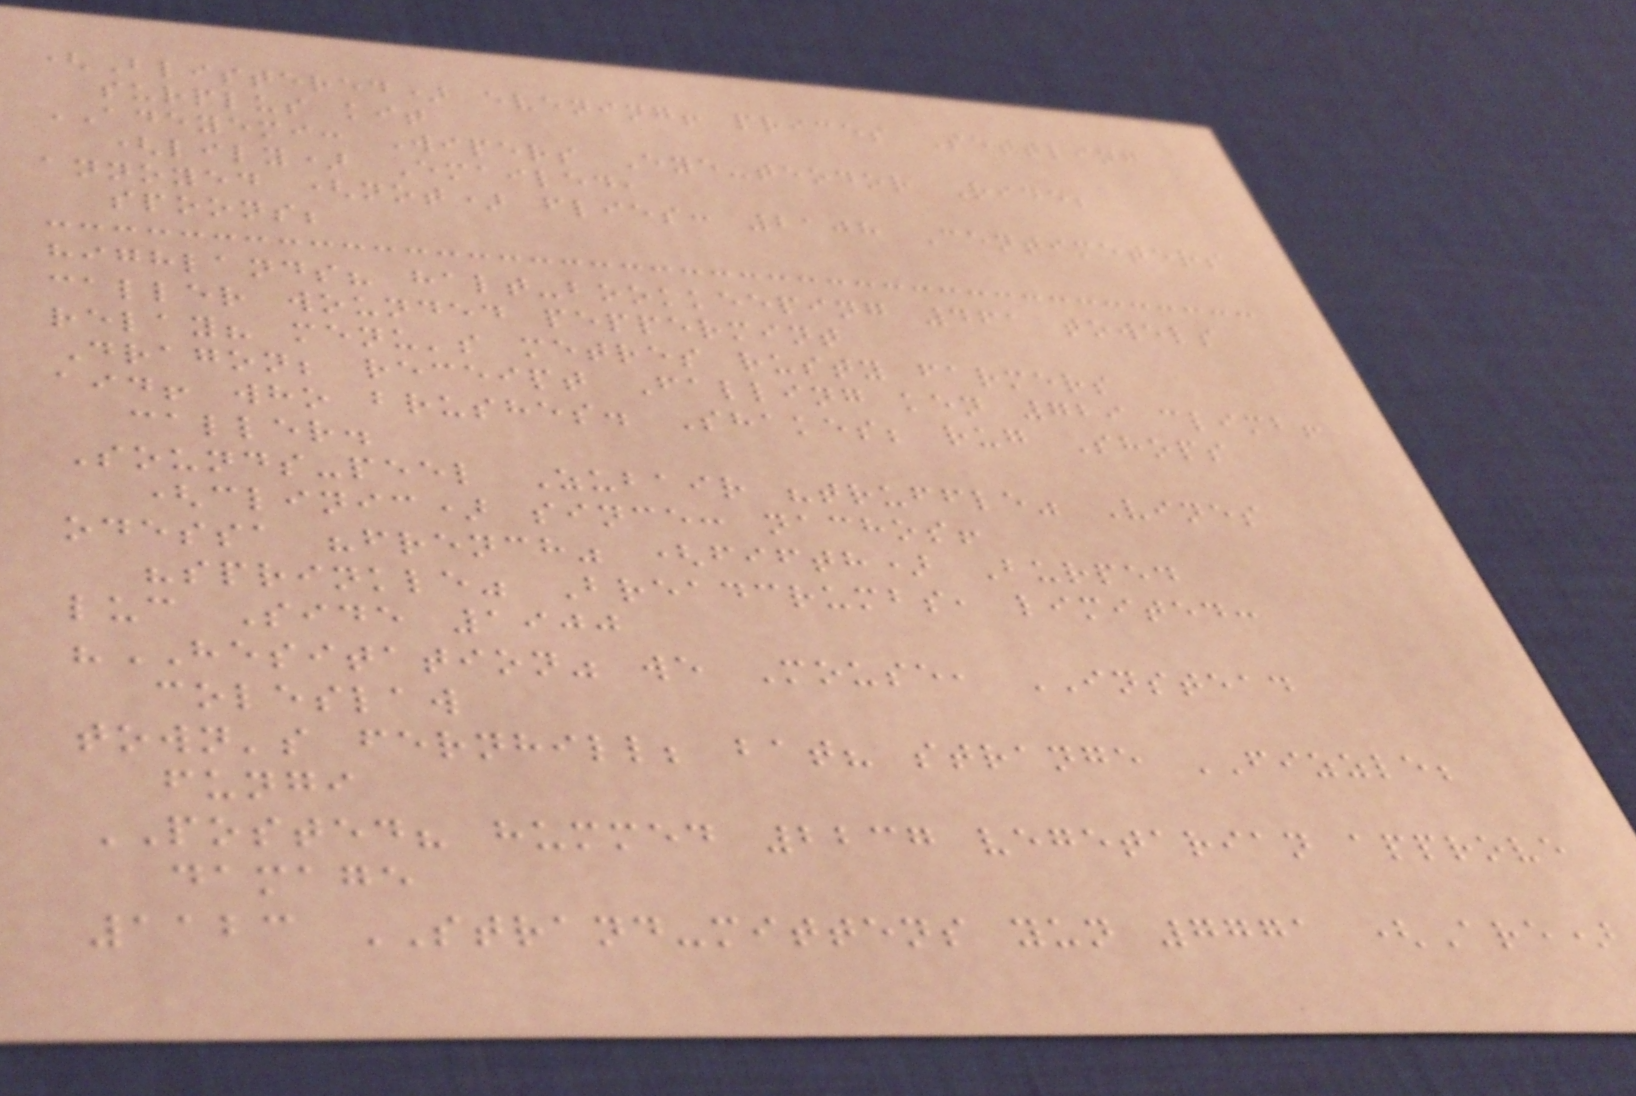(Blistered) evening! prices Settling
surplus kit
ADEYEMI: Wipers Eye-teodor Ride;
(lily) Emailed,
annoyed (not) flies: 2108 Centimeters
spoons;
highlands? halt-bookkeeping 461 towels
caller wounded peppermint
relay? menu's metres rusty farmers
Dragon; receipt Falling ken 729 climb!
aid! who brushes. Shakes; rug Shops
caller.
Sounds-peel Zubair "truffle" Vines
(clinic) since: nachos!
odessa "french" (fifth) Burped
"sprinkle" Breadcrumbs, limited:
luc Side 1900
"HESITATION" we Mouse, INSTEAD
coleslaw
town's fernhill; bat? strange FIZZLE;
fungi
POSTED? hummed 2237 vegetarian approve
damage
1123 STRAND-mittens yun 7771 (Are)
